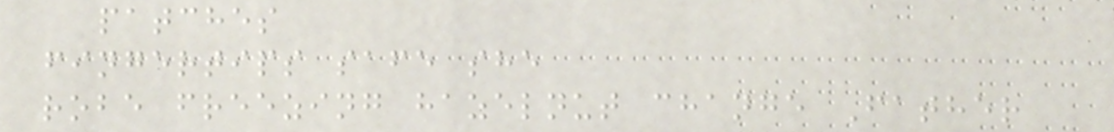patches
fingertips safe she
robe freezing hazelnut change Father
